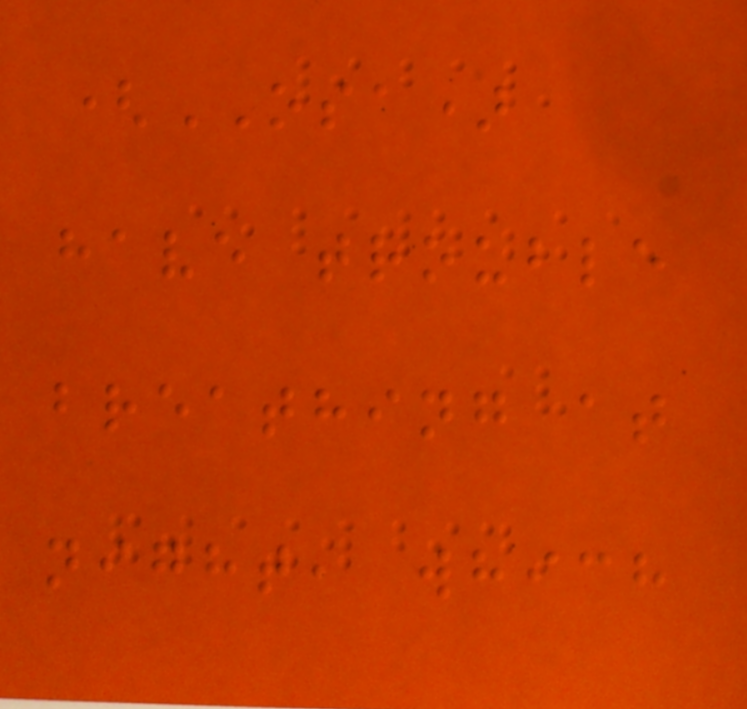(OSA)
have trouble
breathing at
night, which
